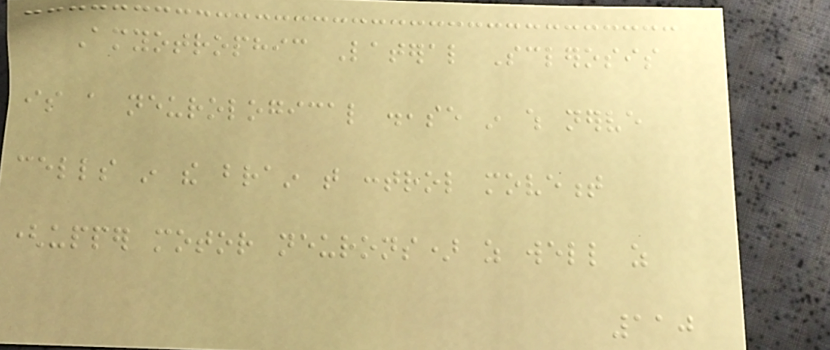Amyotrophic Lateral Sclerosis
is a neurological disease in which nerve
cells in the brain that control movement
(upper motor neurons) as well as
110
